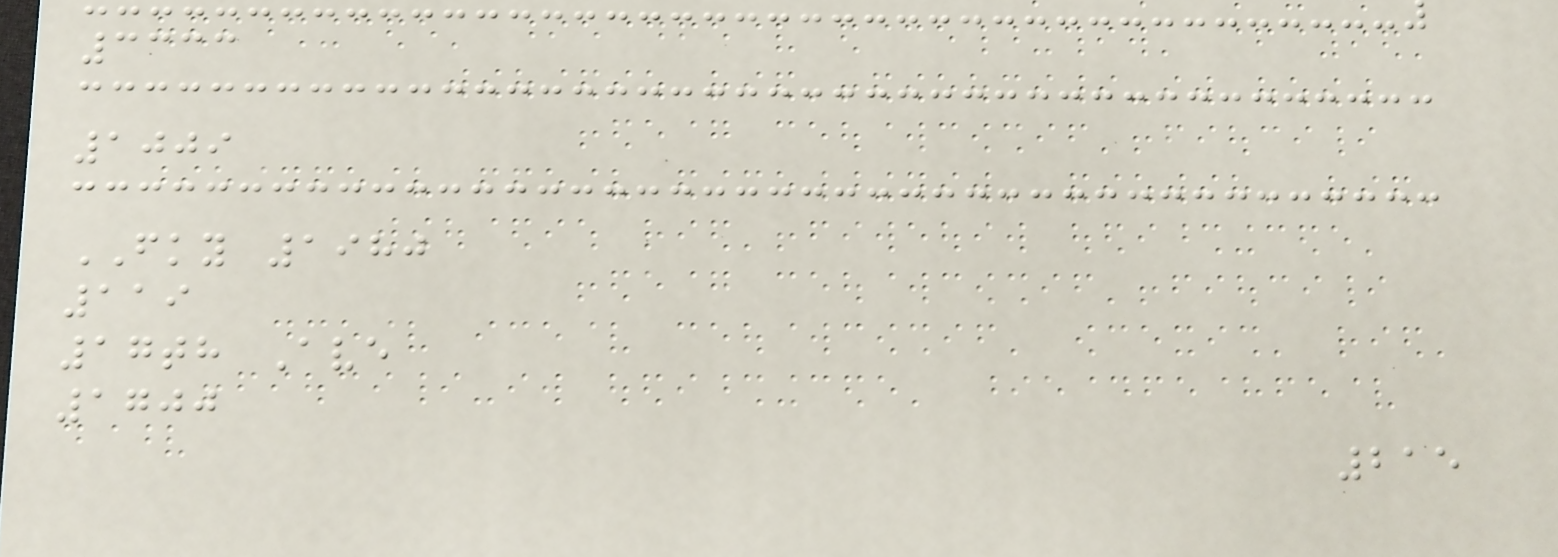3333
1009
FKY 1980
119
17th Ave
1700
215
